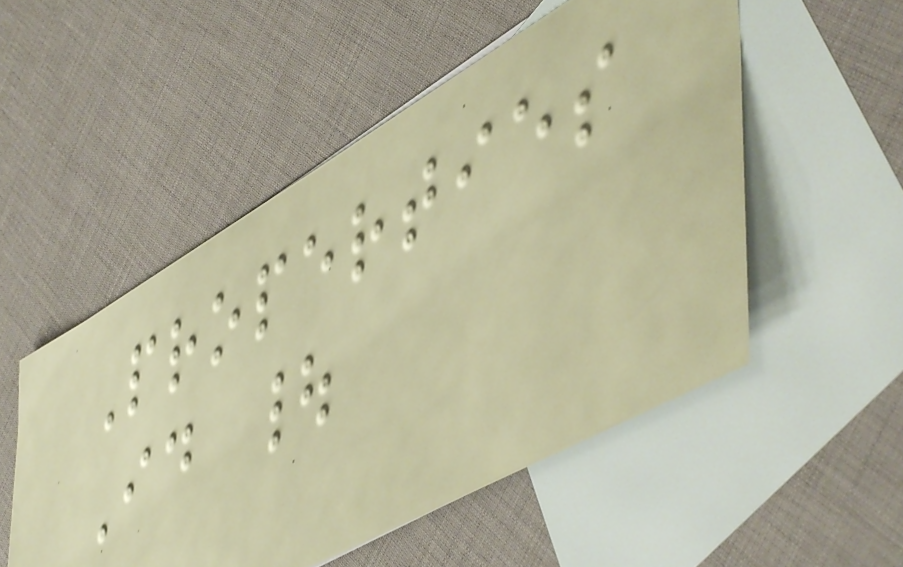Properties
Id |
